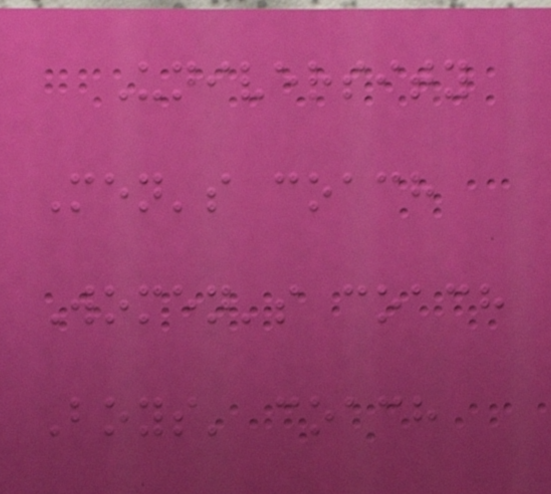University
Men's coach
Women's coach
Boys' coach
